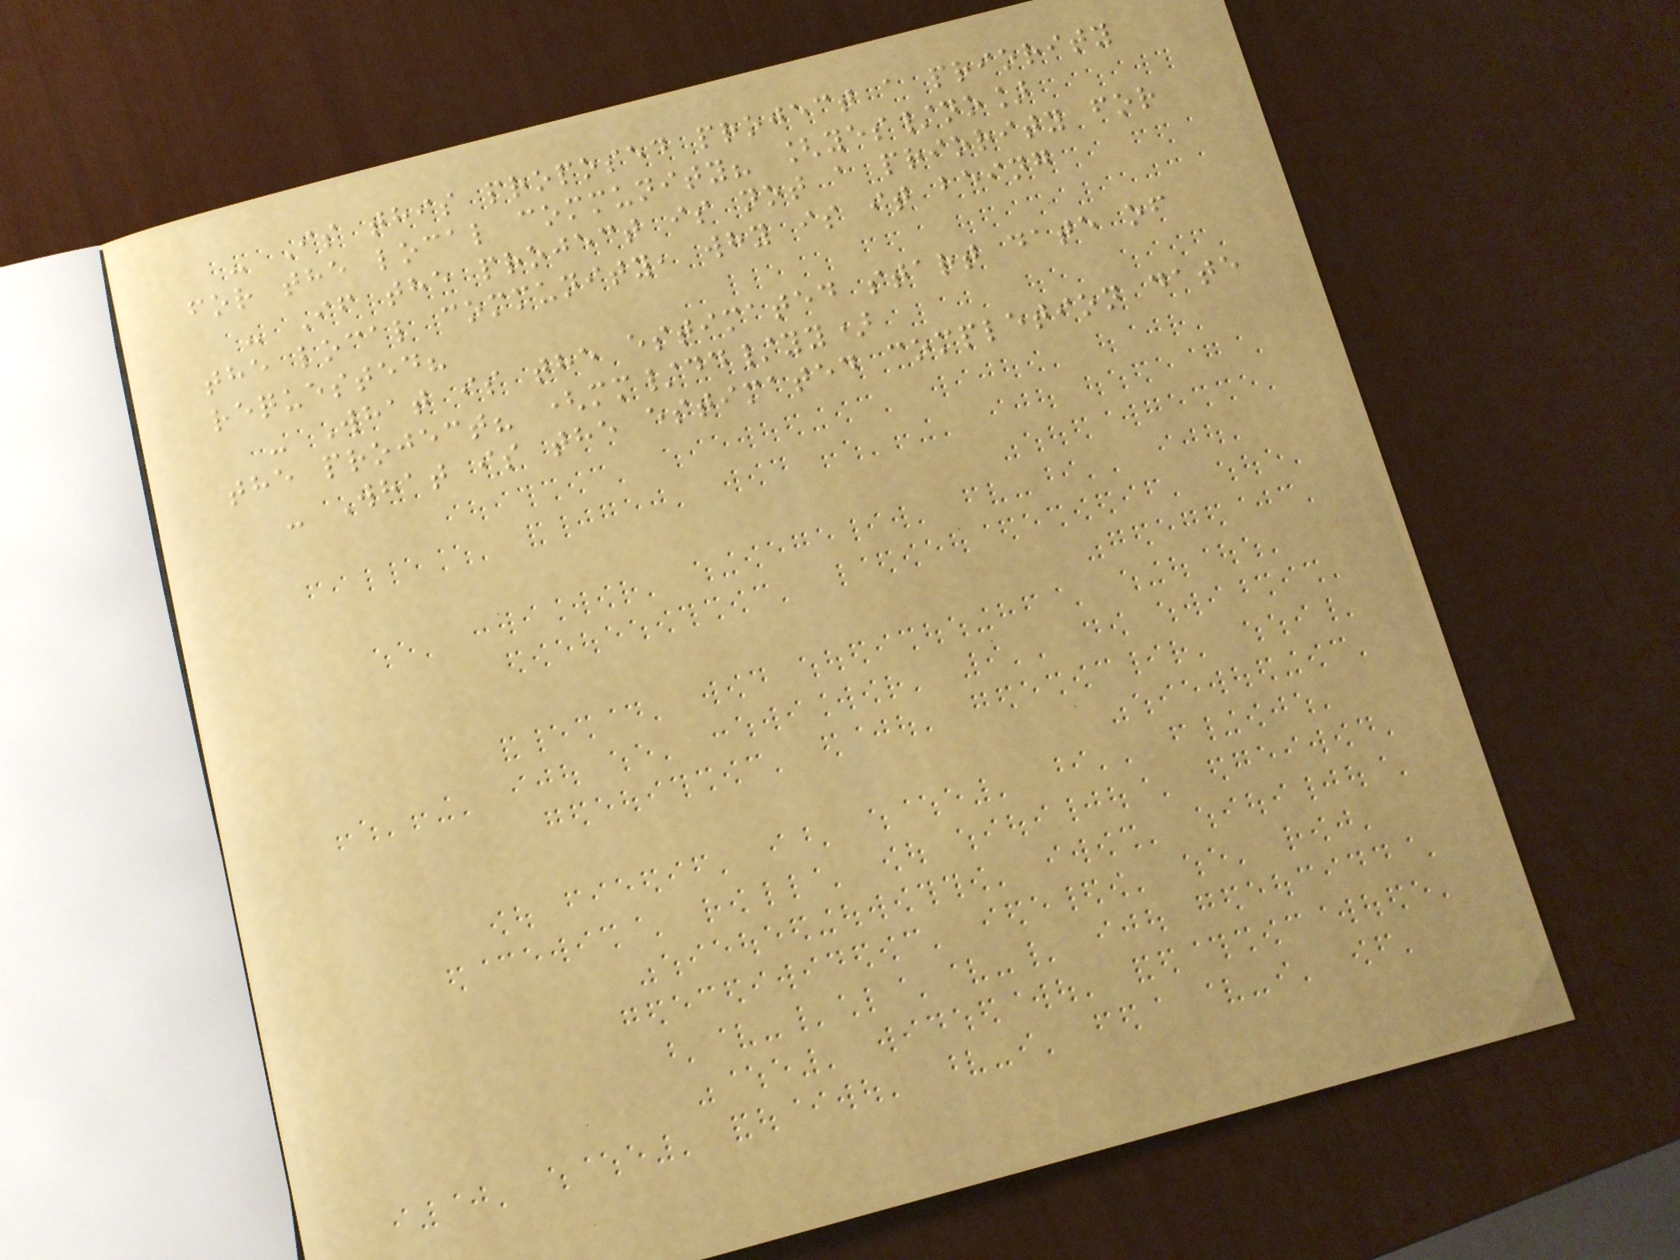- Is this proposed project a priority
for the local community? [yes/no]
- If the project is not a priority for
the local community, why is it being
requested?
- What is the estimated start date of
the project? (mm/dd/yy)
- What is the estimated completion date
